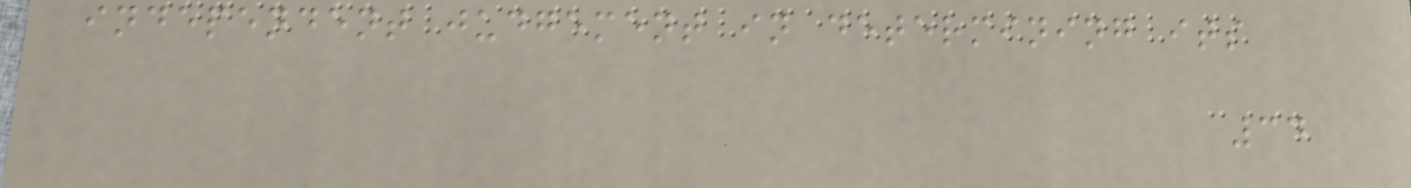independent judgement in determining its
34
